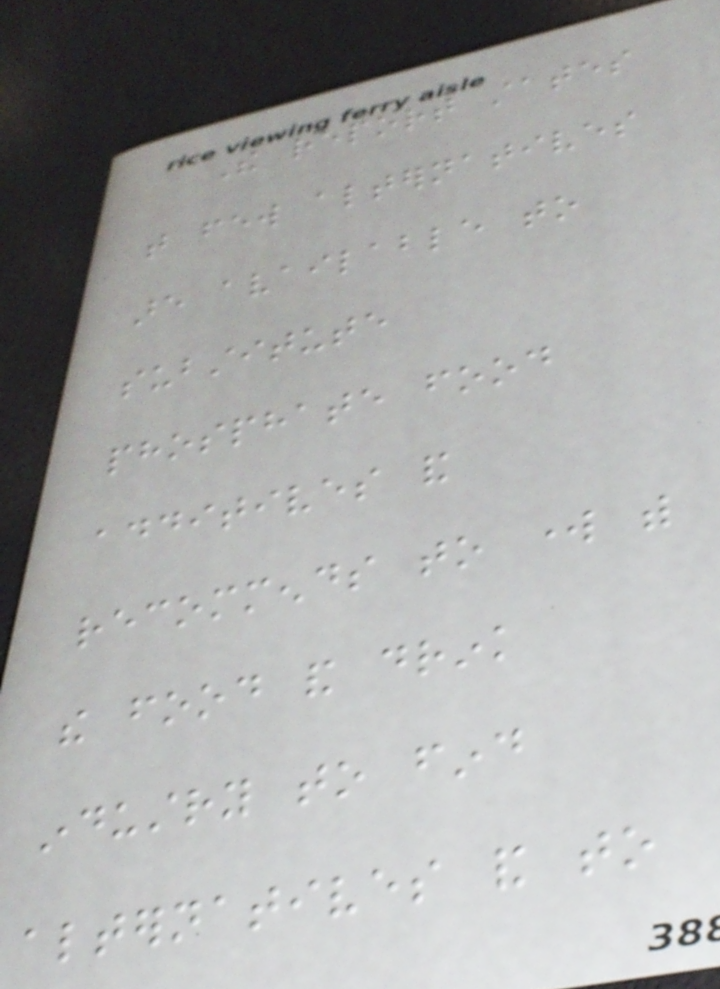The report states
that few alternatives
are available to
substitute
phosphate food
additives and
recommends to work with
the food and drink
industry to find
alternatives and to
